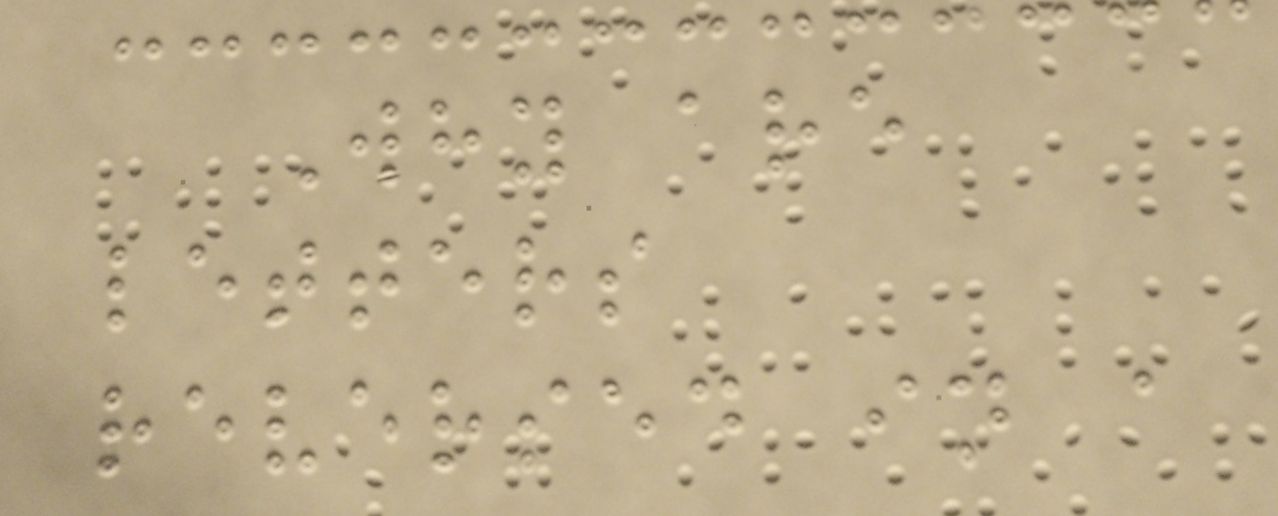Why are
letters
reversed in a
